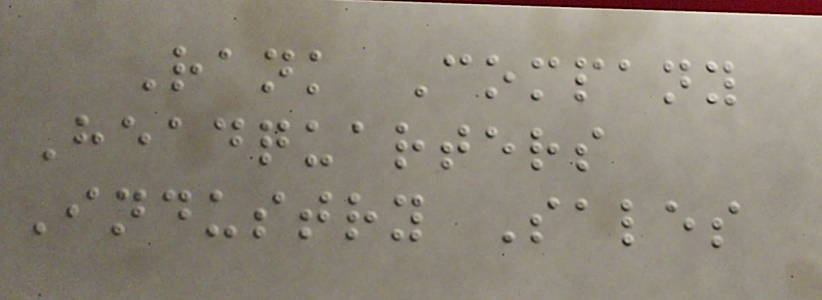Rank Company
Headquarters
Industry Sales
